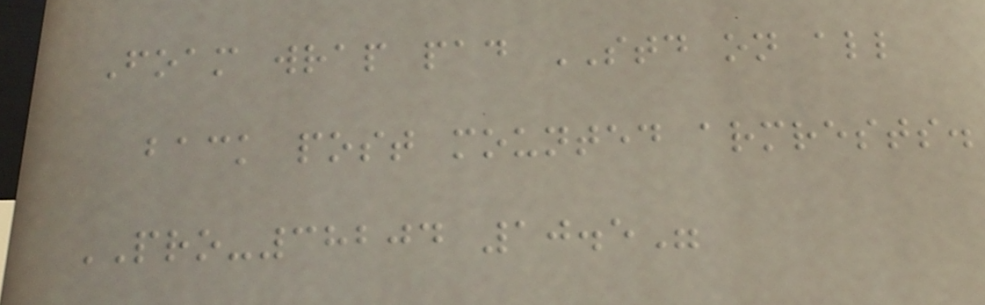Foam wrap pad STD on all
back post mounted armrests.
PRO-38204 10.5"
